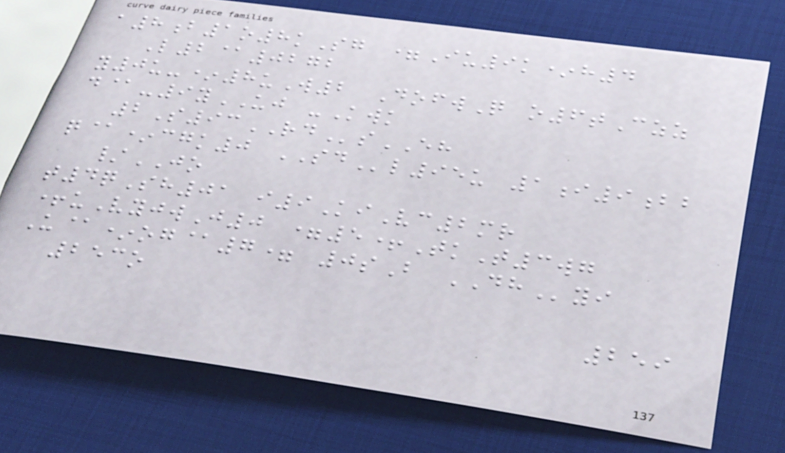a8b1o8kSg =Iu9k*h4
L2@0272
y0u-*8uW2 DofwQ o6tCzz
d@-9yUJ -Kwk
2S93RDsEH
q@*cgk0 SDl95u 1i9bb
/JO
t4qSh01 i9KiVc2mr
+uVyjwJ0 =5+TkT3wg
U@*og@7= 0sB DHyi
253o
259
